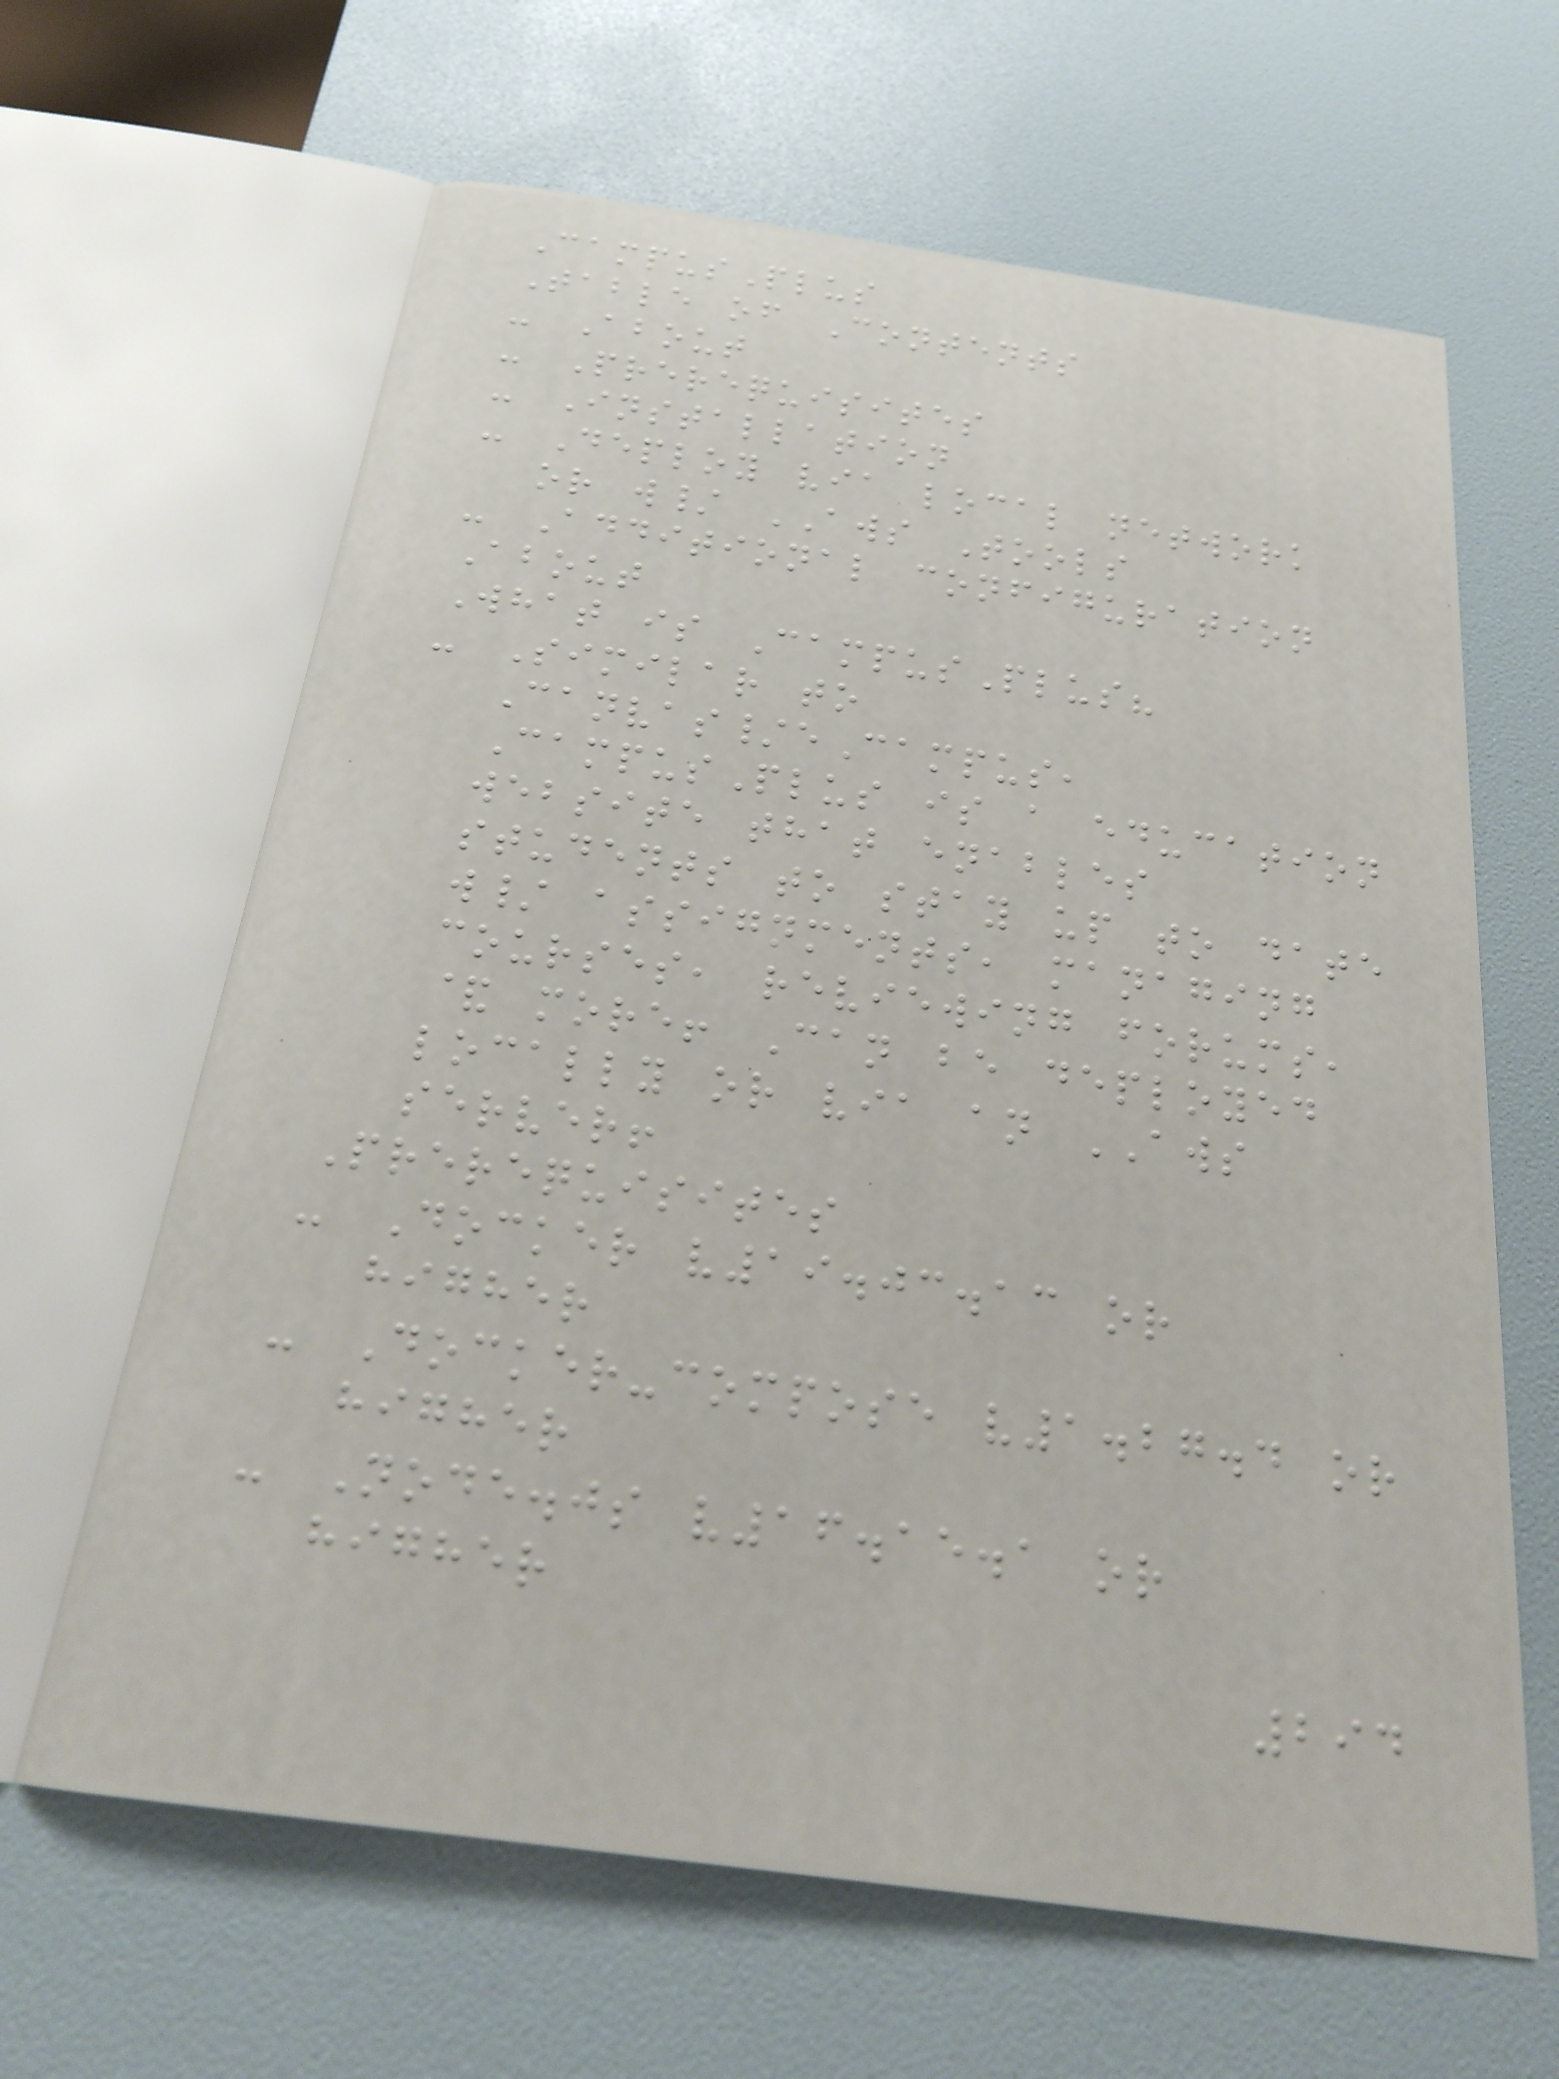CampusPlus
Table of Contents
- About
- Prerequisites
- Installation
- Deploy via local network
or w/ AWS Tools
- Additional configuration
About
What is CampusPlus?
- Similar to
Canvas/eCampus,
CampusPlus is a education
website that enables
students to stay up to date
w/ assignments, managing
courses, reviewing forums,
& more! Can be deployed
locally or via an AWS
server!
Prerequisites
- Docker v19.03.13 or
higher
- Docker-compose v1.27.4 or
higher
- Node.js v16.15.1 or
higher
294
